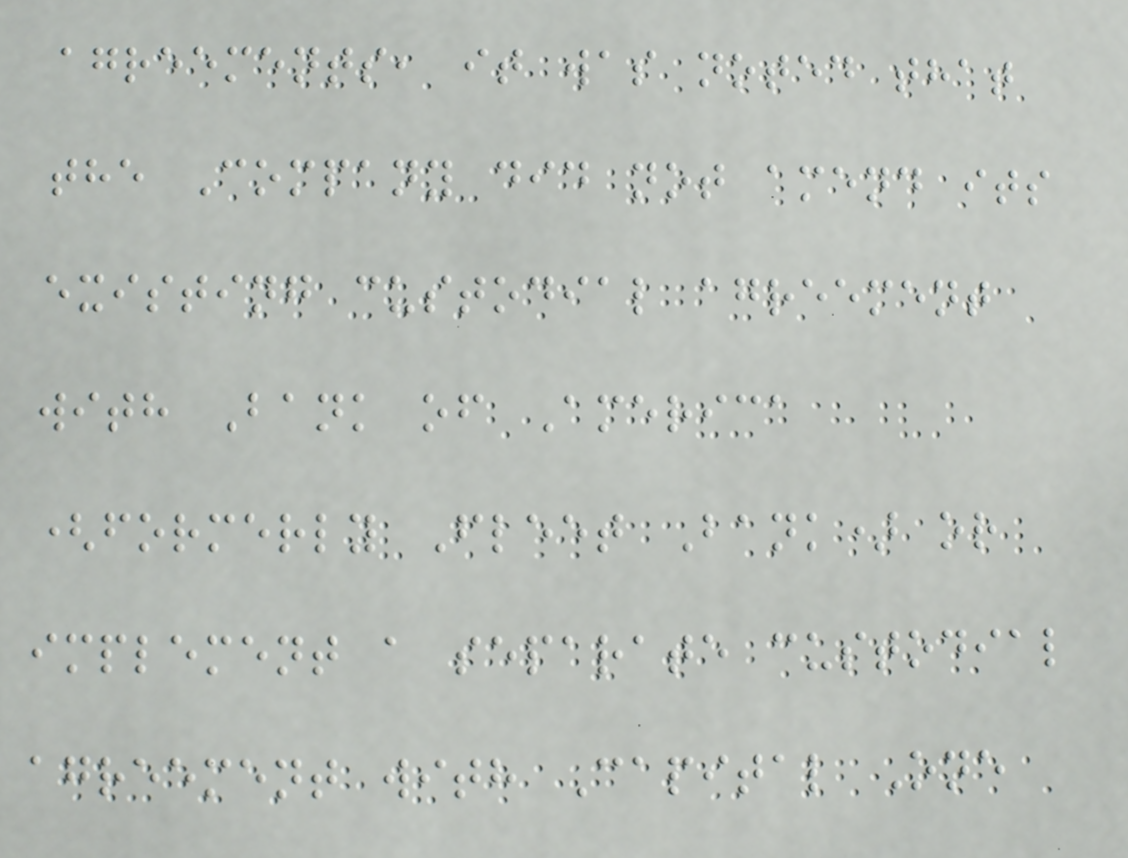agreements, it was noted that
the Company did not amend its
existing custodial agreement
with Bank of America
(formerly Fleet Bank) or
implement a separate custodial
agreement with Capital One
